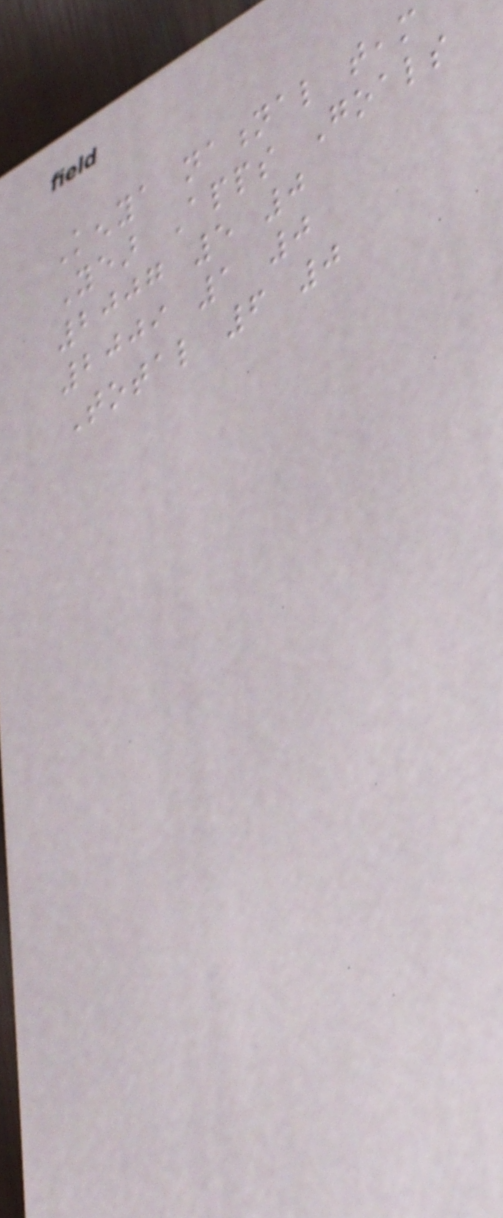Kenya national team
Year Apps Goals
2007 5 0
2009 1 0
Total 6 0
